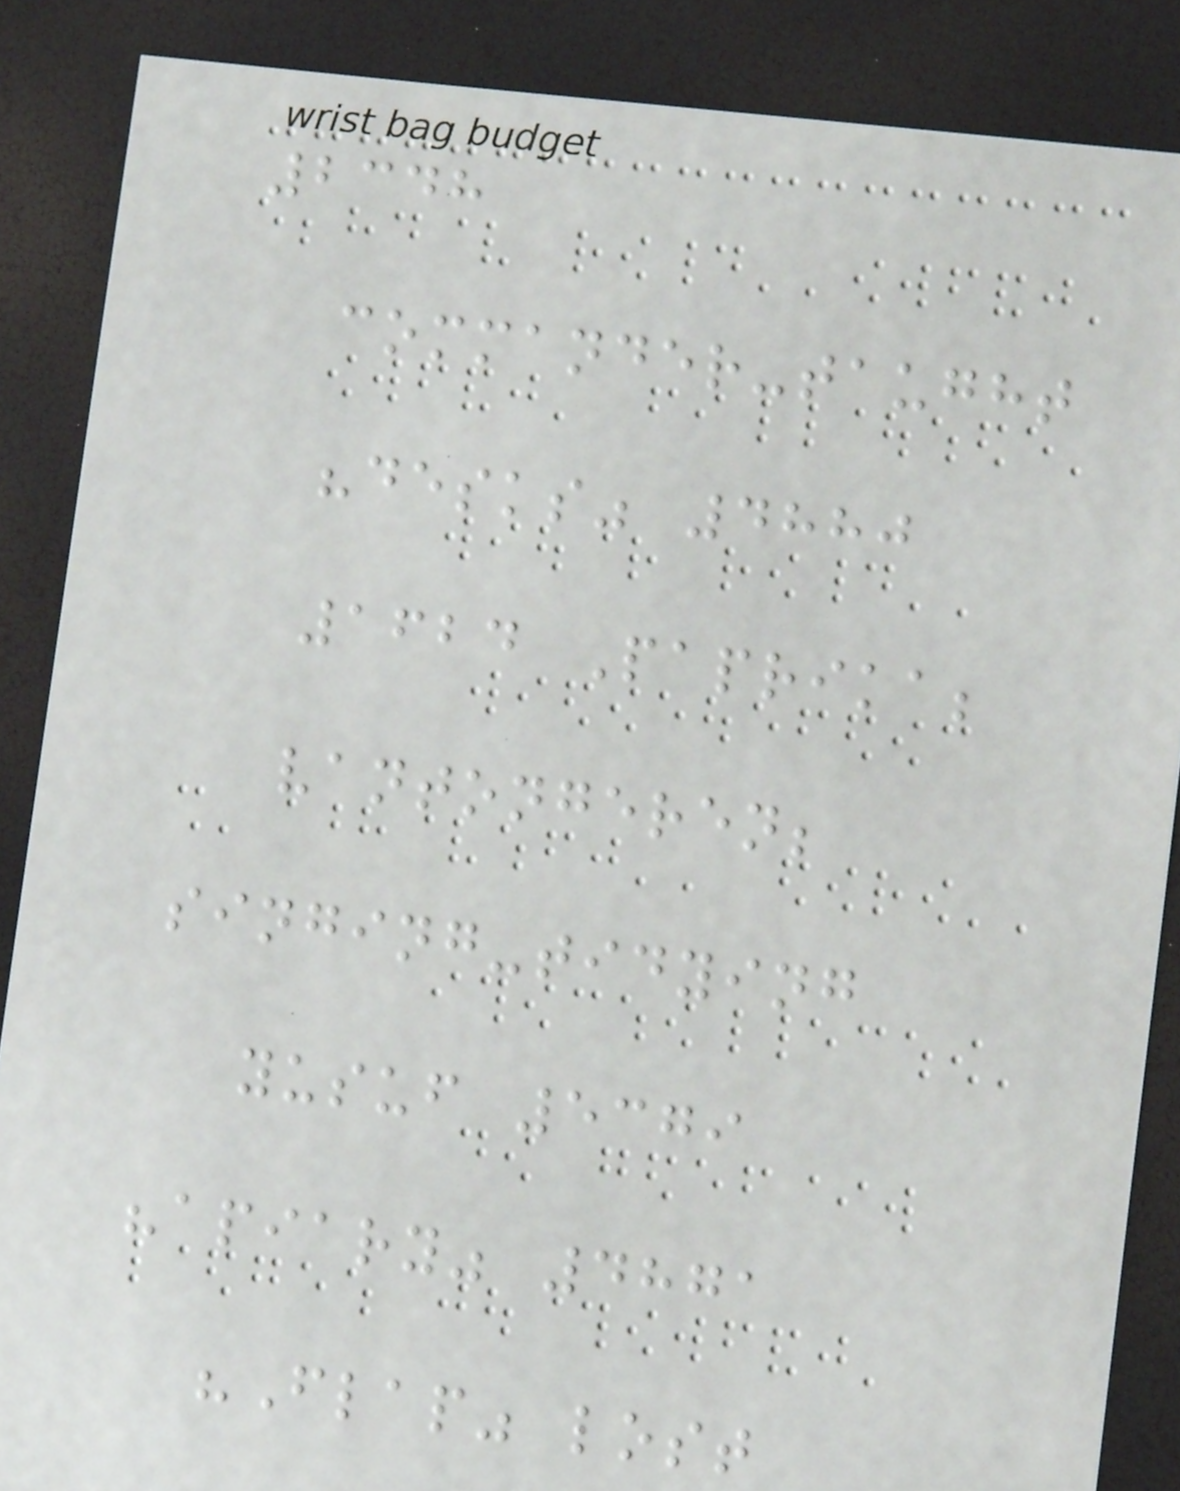2348
commander-taught
"desks" 4880
1624 Paprika;
vantongeren;
singing-tidying
yusuf 5379
"apiary" 4871
"Flap" lost
